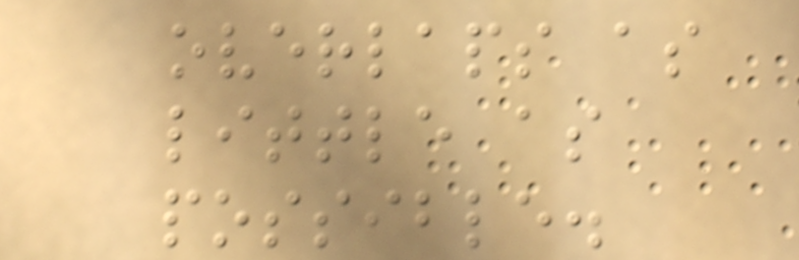overlaps as
little as
possible.
